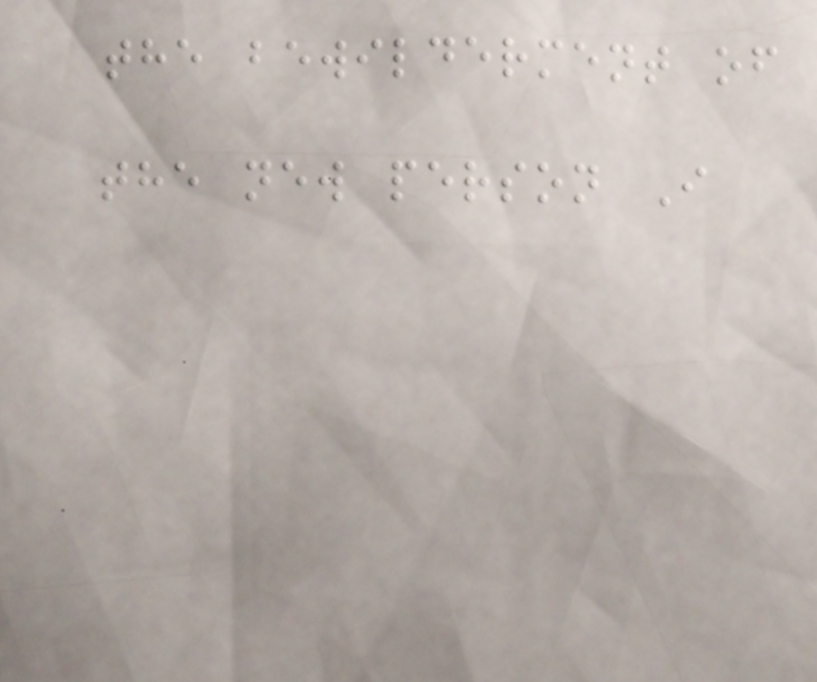the bewilderment of
the new person I
